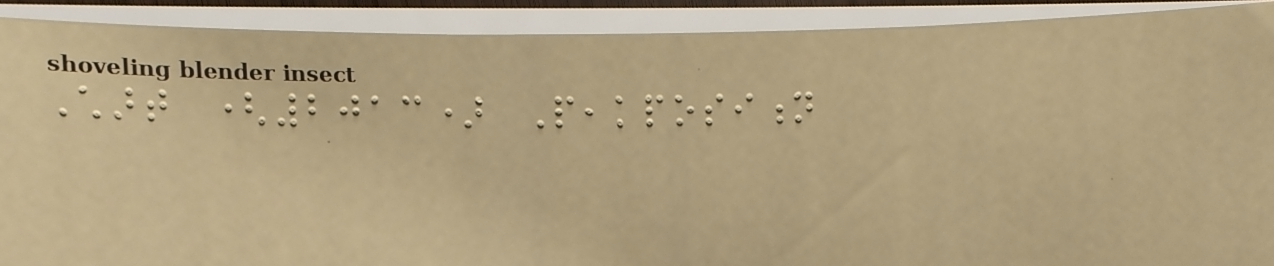Chart (2013) Peakposition
